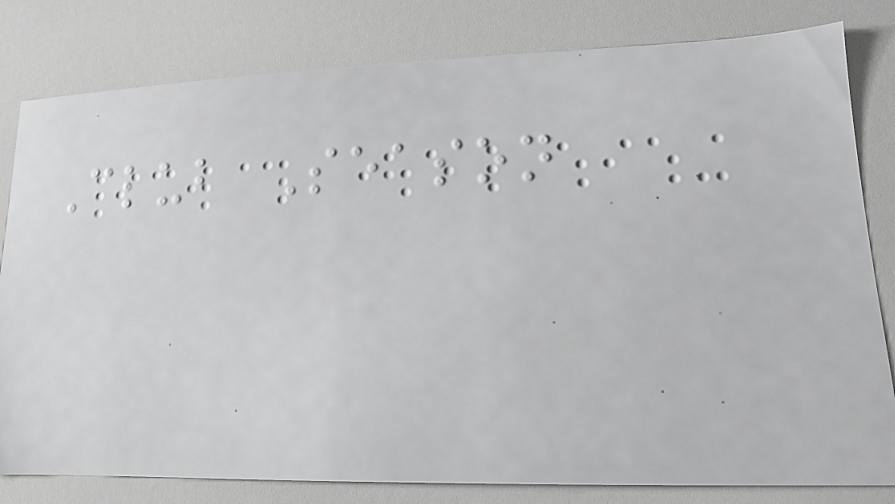Club Season
